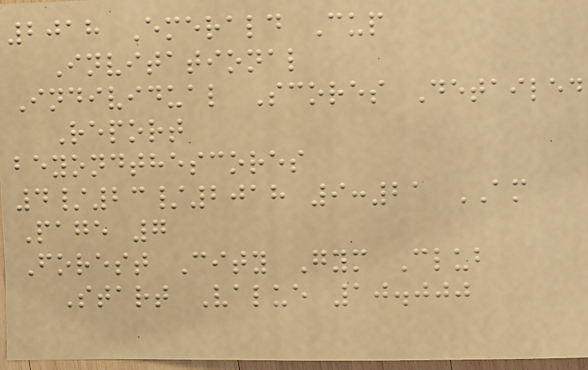2018 Emerald Cup
Invitational
Individual Scores Detailed
Report
beyondthescores
4/23/2018 9:21 AM
Page 7
Forest City Gym Club
Start Value 10.000
